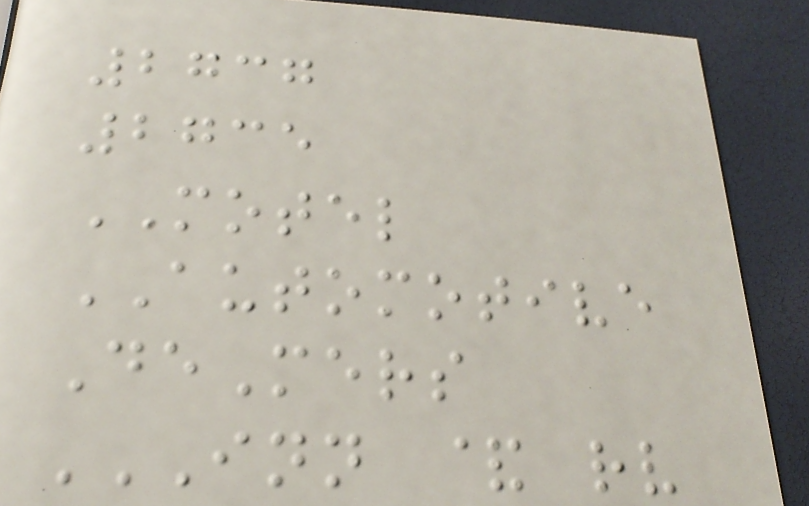2737
2735
MOTEL
AUTOMOTIVE
DeMers
INN & RV
